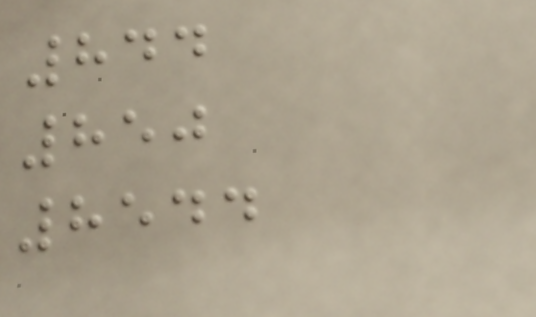844
850
8544
